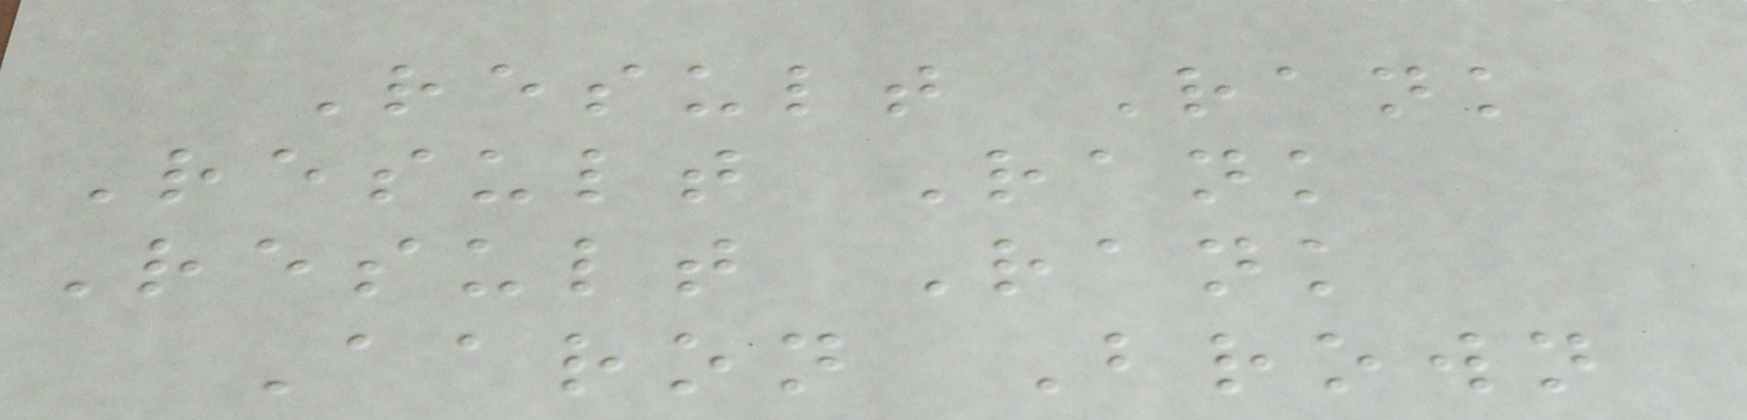Result Rank
Result Rank
Result Rank
Aaron Brown
